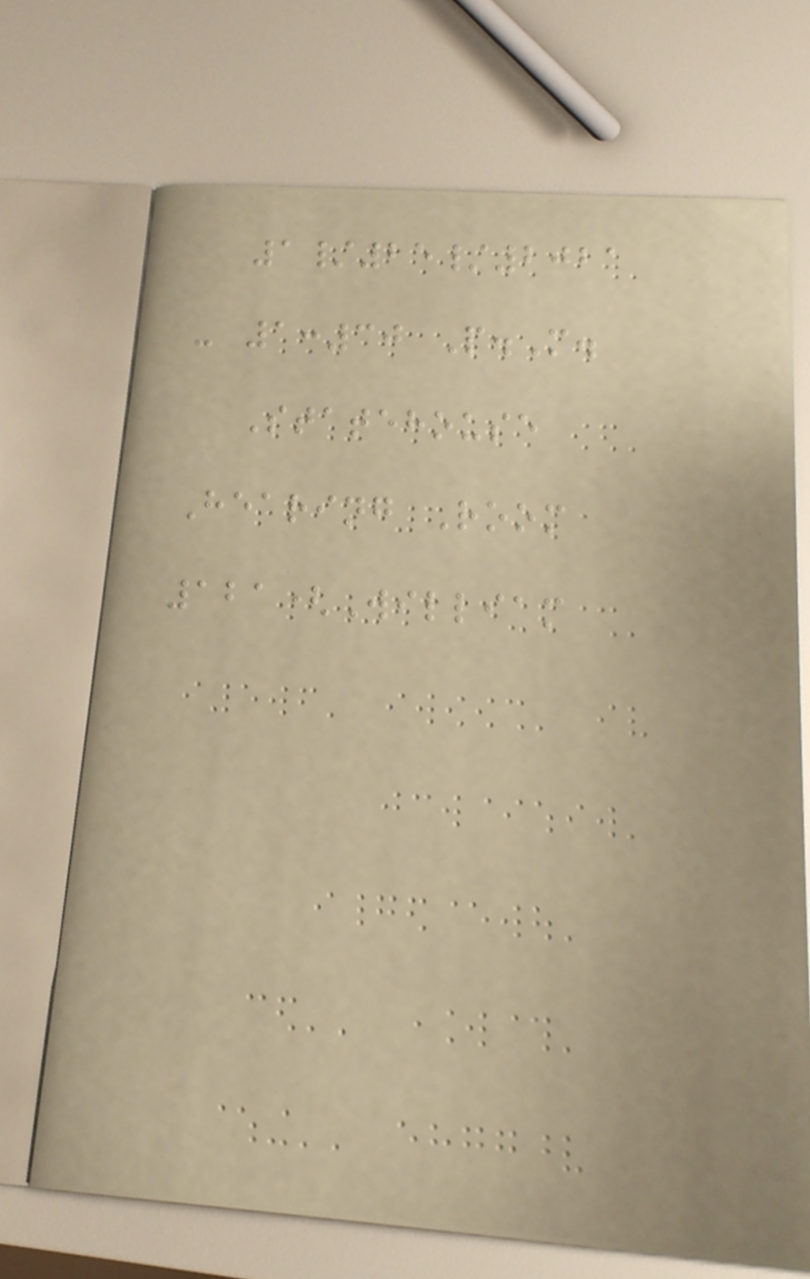1/25/2021
- 1:30 P.M.
Statehouse
Hearing Room
121(William
